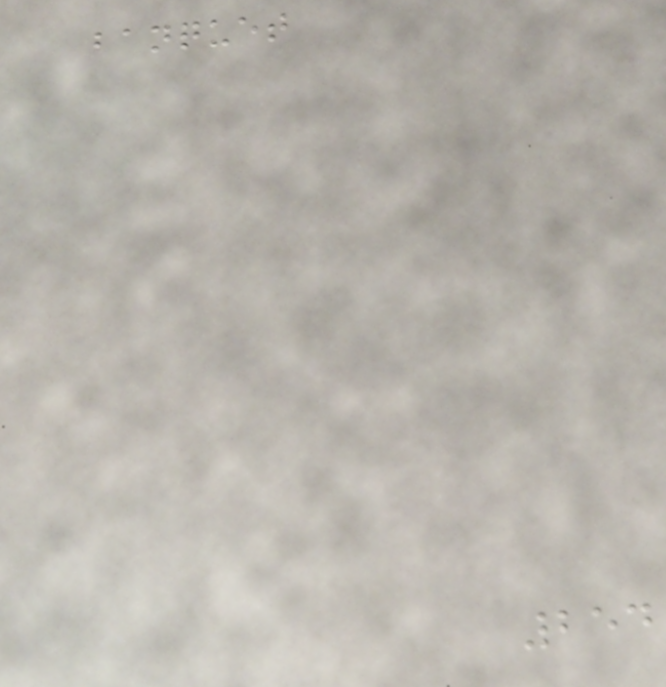banquet
254
